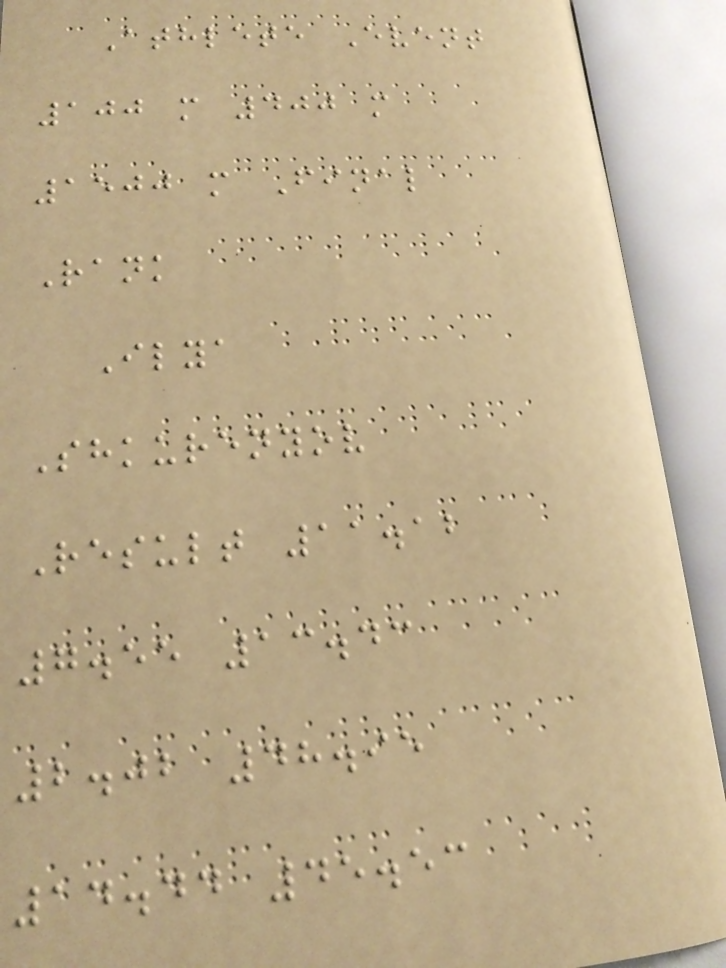Athlete Event
100 m 400 m
1500 m Final
Rank
Ilya
Shkurenyov
Result 11.12
7.55 13.43
2.02 48.95
14.44 45.53
